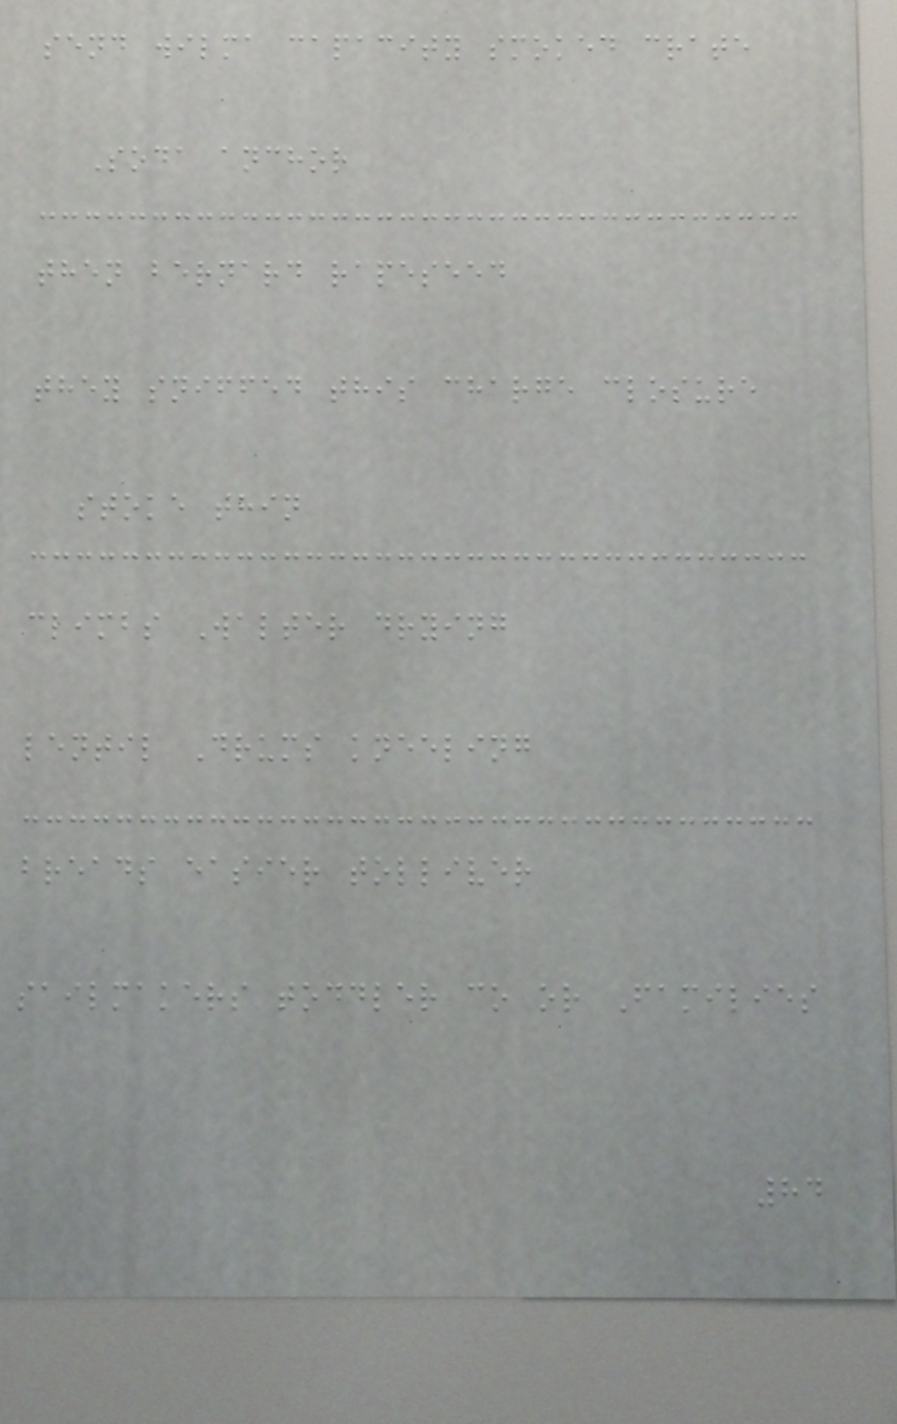send wilma capacity smoked crate
Soda anchor
then bernard rapeseed
they sniffed this charge closure
stoke thin
climbs Walter drying
lentil Drums kneeling
breads easier tolliver
sailmakers toddler co or Families
84
